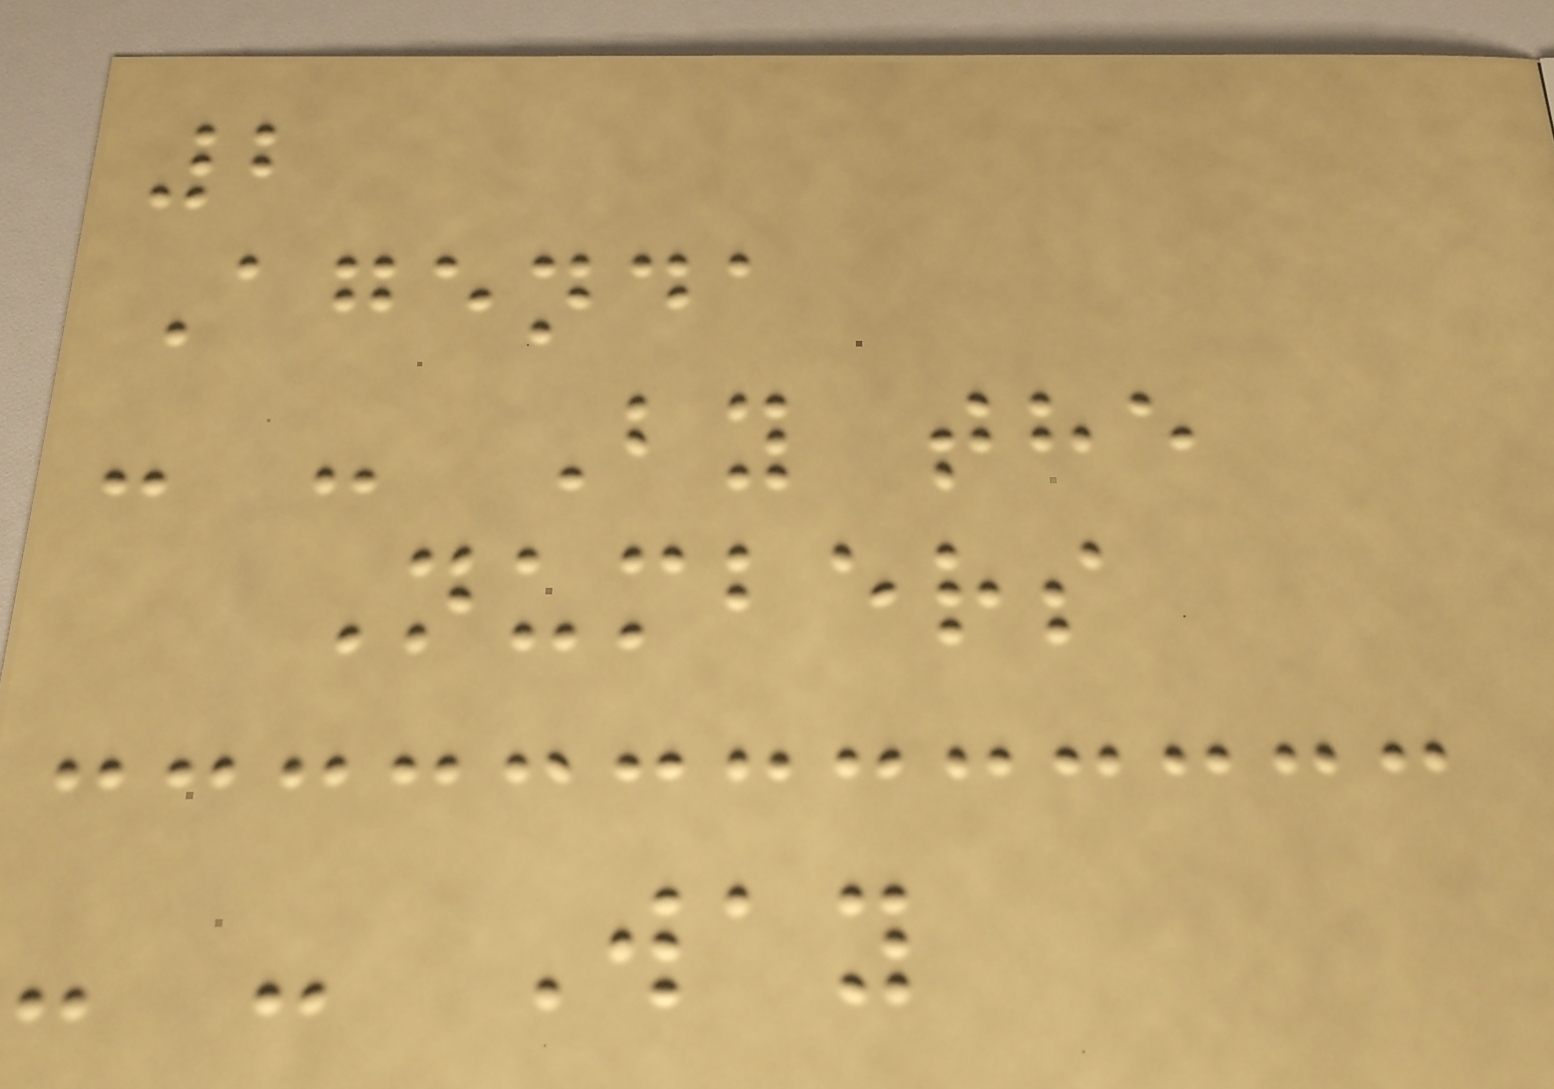2
Agenda
- - By the
Numbers
- - Way
